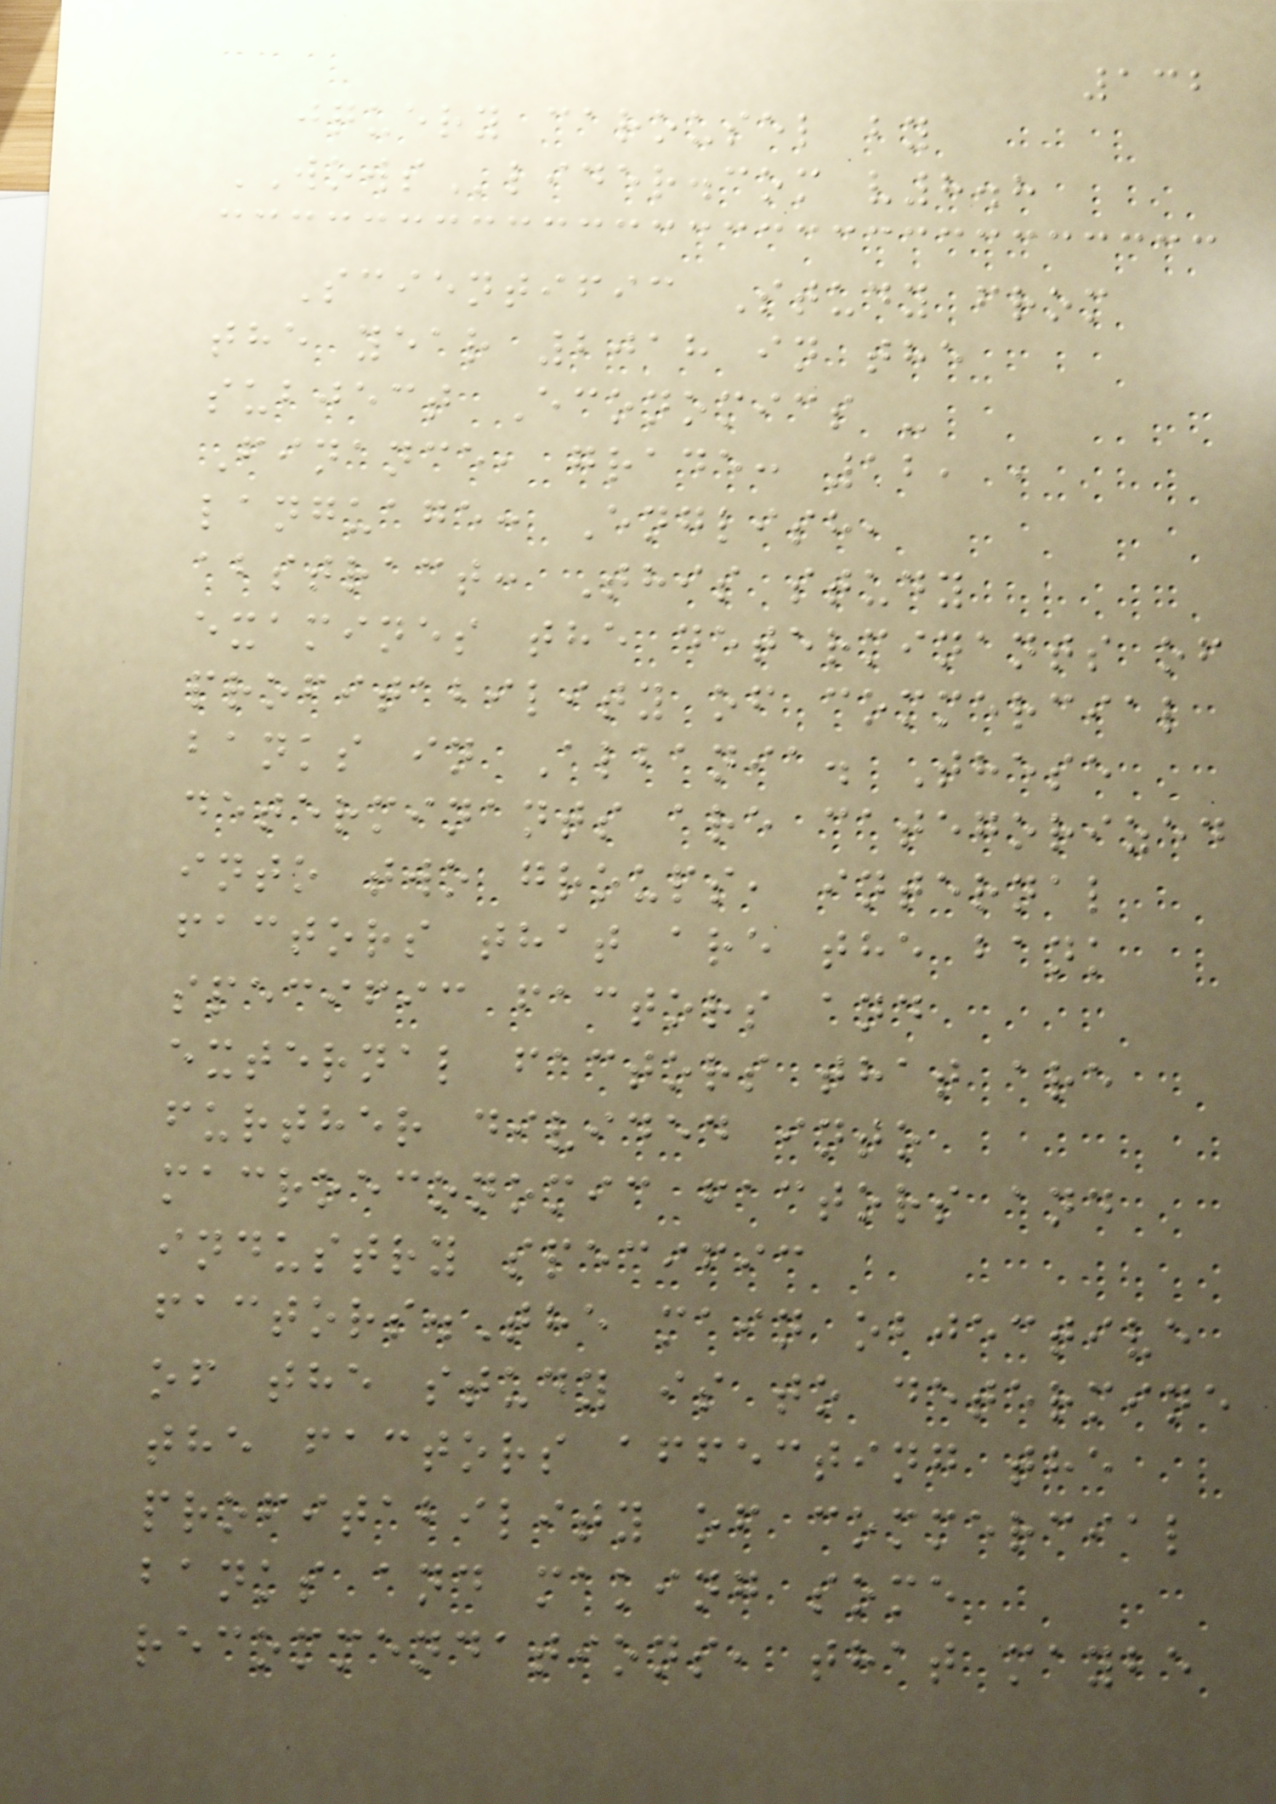132
jquery carousel by
WOWSlider.com v8.8
Scientific Study from
the year 2018 in the
subject Economics -
Finance, grade: 12, ,
language: English,
abstract: This study
examines the determinants of
profitability of commercial
banks in Albania. These
determinants are categorized
into two groups, internal
factors that are the bank
specific factors and
external factors that are
further divided into
macroeconomic factors and
industry specific
factors.The main objective
of the study is to determine
the factors affecting the
profitability of commercial
banks and making some
recommendations, that maybe
